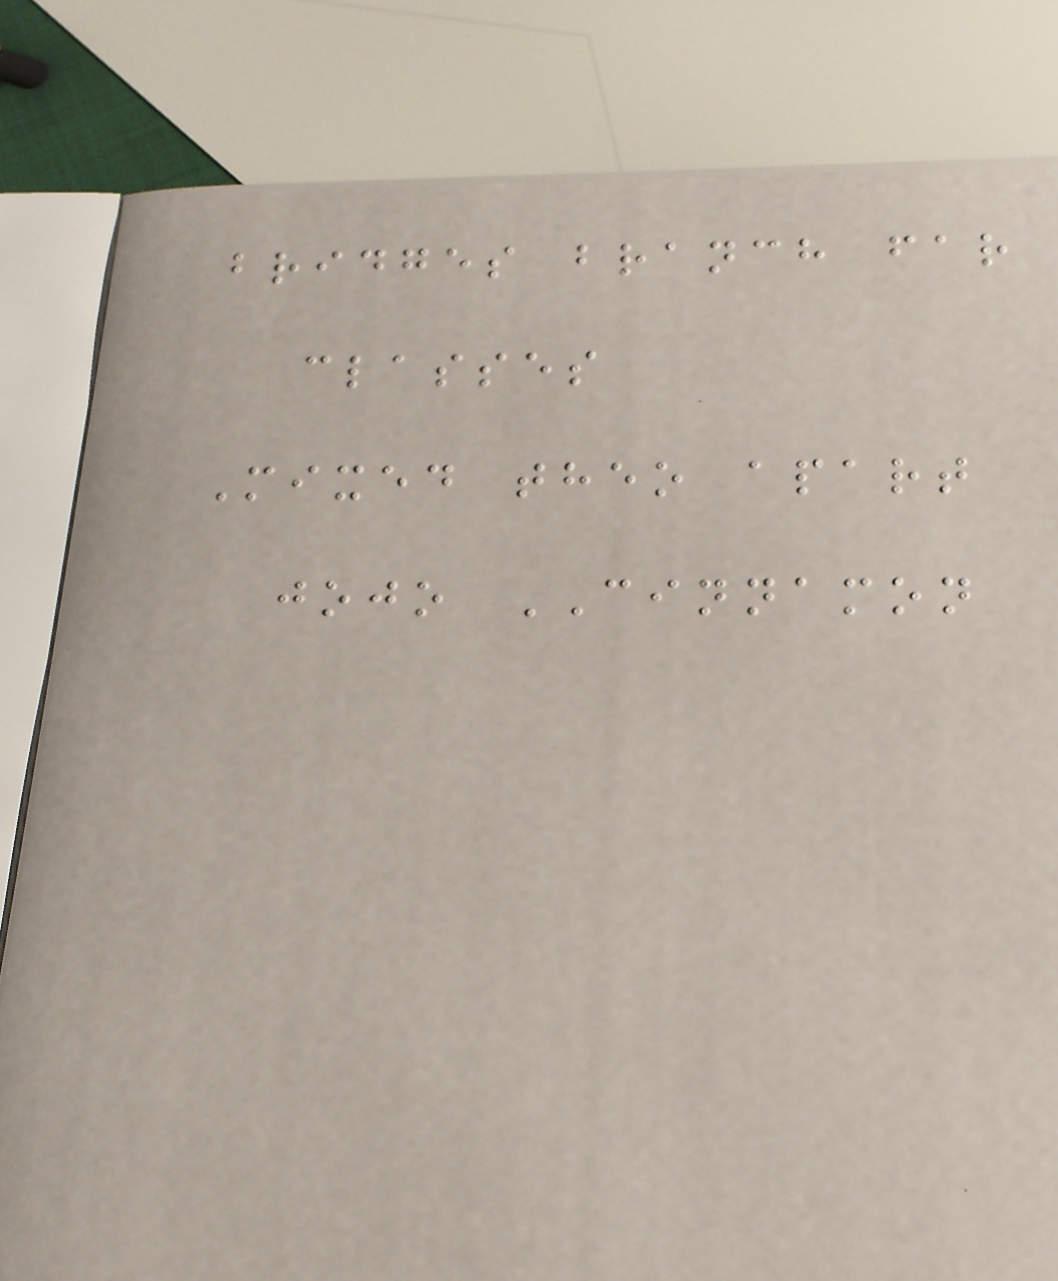bridges branch far
classes
Mixed theo apart
jojo CINNAMON
